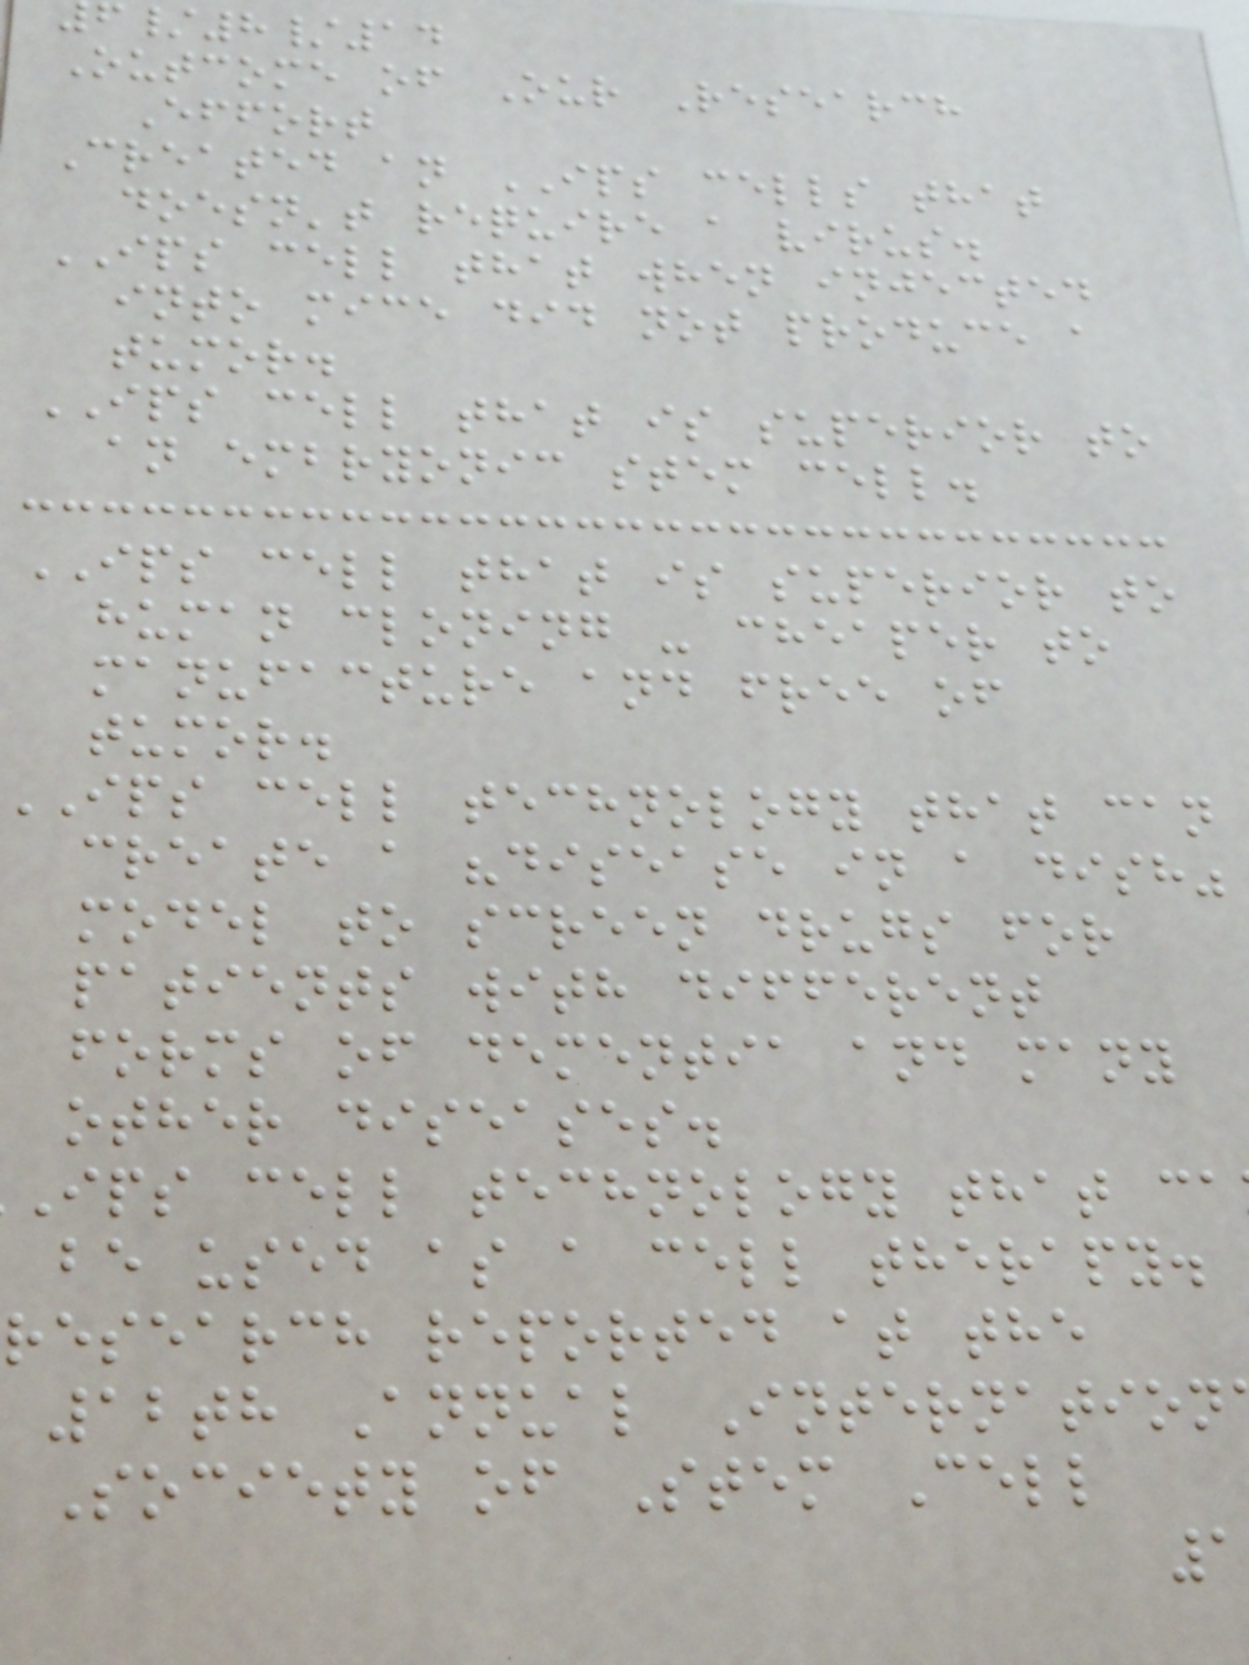/8/14
Outcome of Our Research
Effort
Created an IPS cells that
doesn't require a virus.
IPS cell that when injected
into mice did not produce a
tumor.
IPS cell that is superior to
an embryonic stem cell.
IPS cell that is superior to
human cloning - cheaper to
manufacture and free of
tumor.
ips cell technology that can
create a "disease in a dish"
model to screen drugs for
patients with different
forms of dementia and many
other diseases.
ips cell technology that ca
be used as a cell therapy.
research reported at the
12th Annual Internation
Society of Stem Cell
